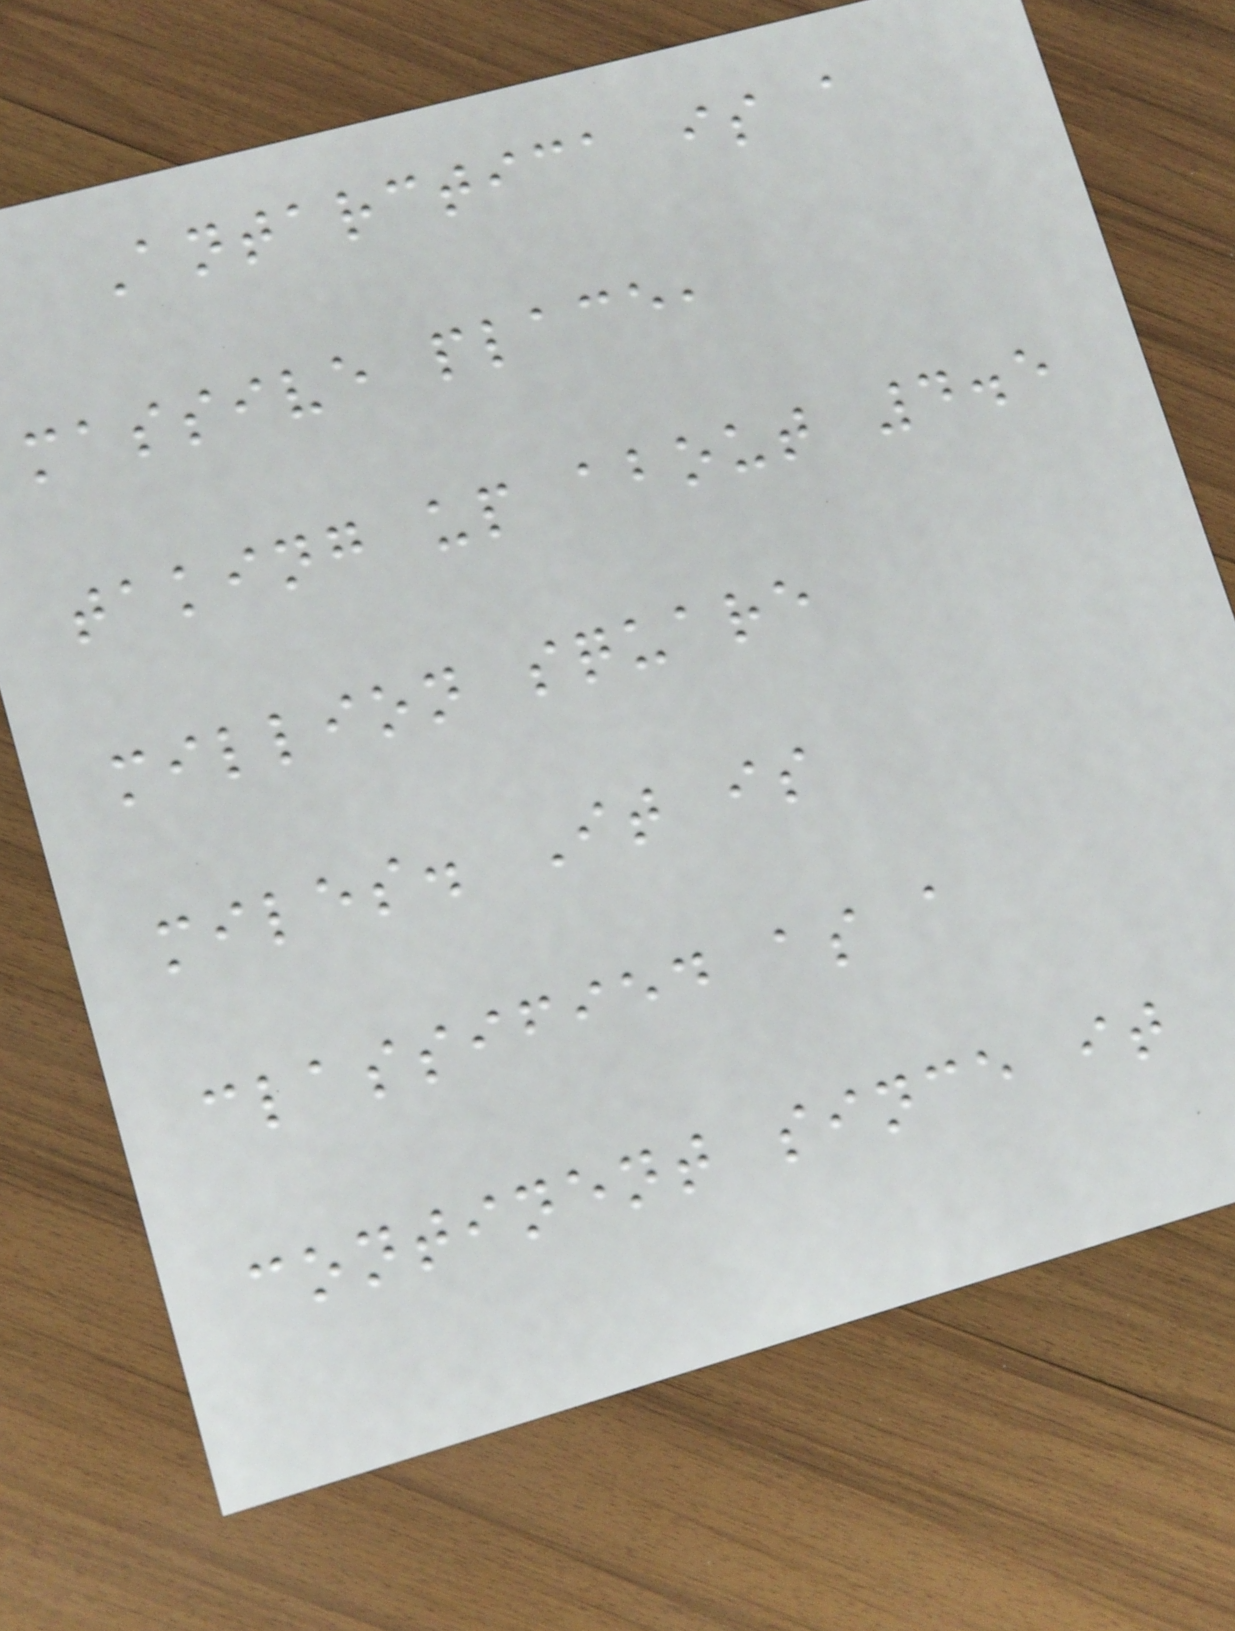Antarctica is a
massive place,
taking up about 4.5
million square
miles. It is
classified as a
continent since it
